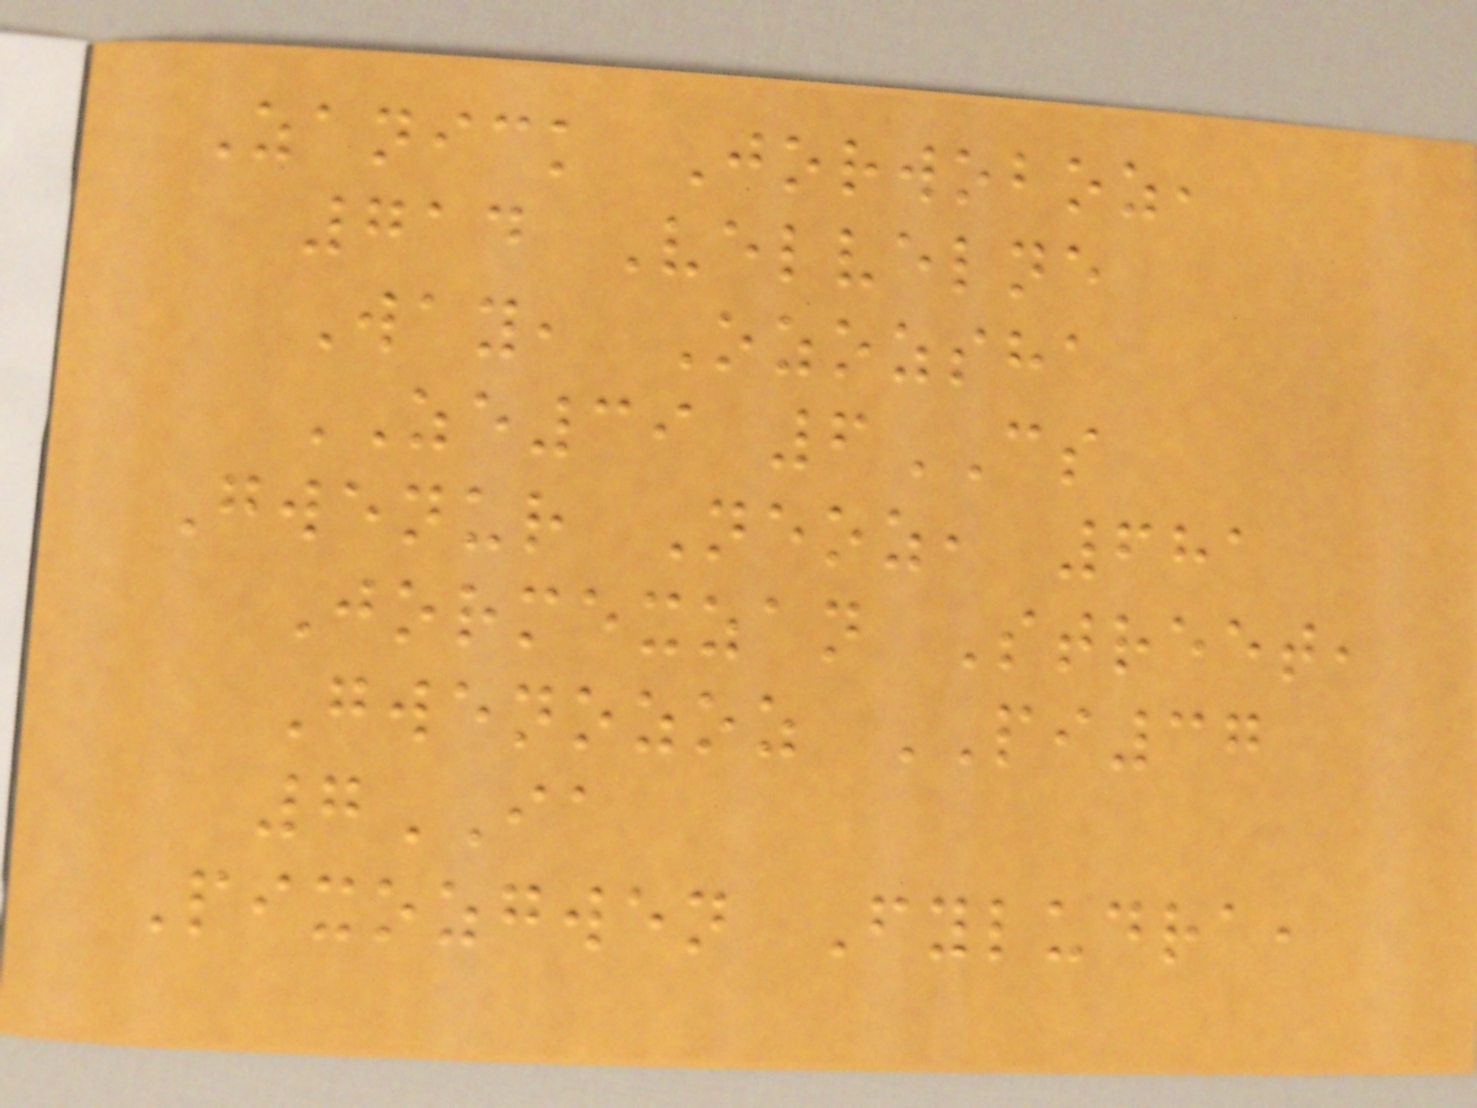Zanick Jorwoboz,
714 Velvelne
Way, Ozozsha
ZE39 6CS
Gwenur Neoz, 681
Jormexzan Street,
Gwenozoz PI37
7IA
Pixozgwen Fyludra,
